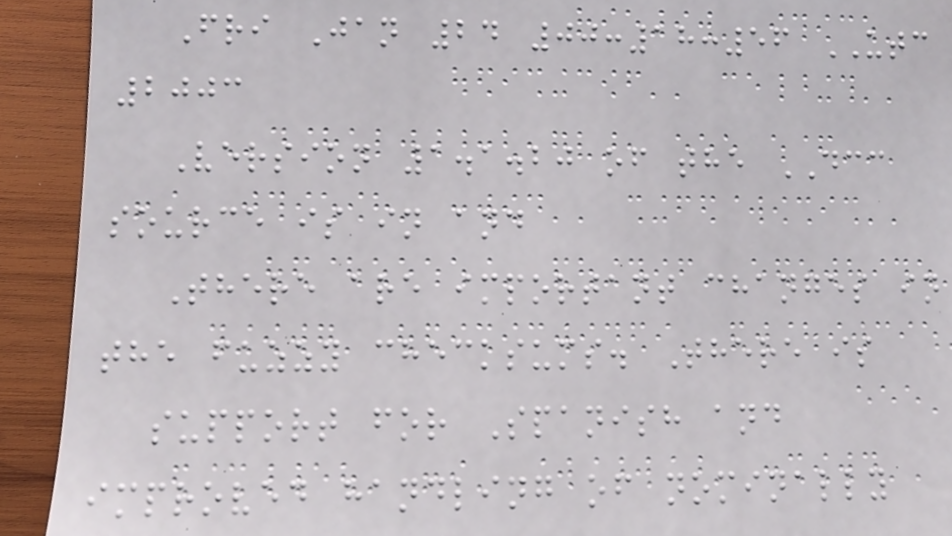Fri Jan 24 00:18:56 UTC
2003
Version 1.1.20 of the DCC
source is in and
There are important changes in
the fuzzy checksums. There is
support for Spanish and
improved handling of nominally
